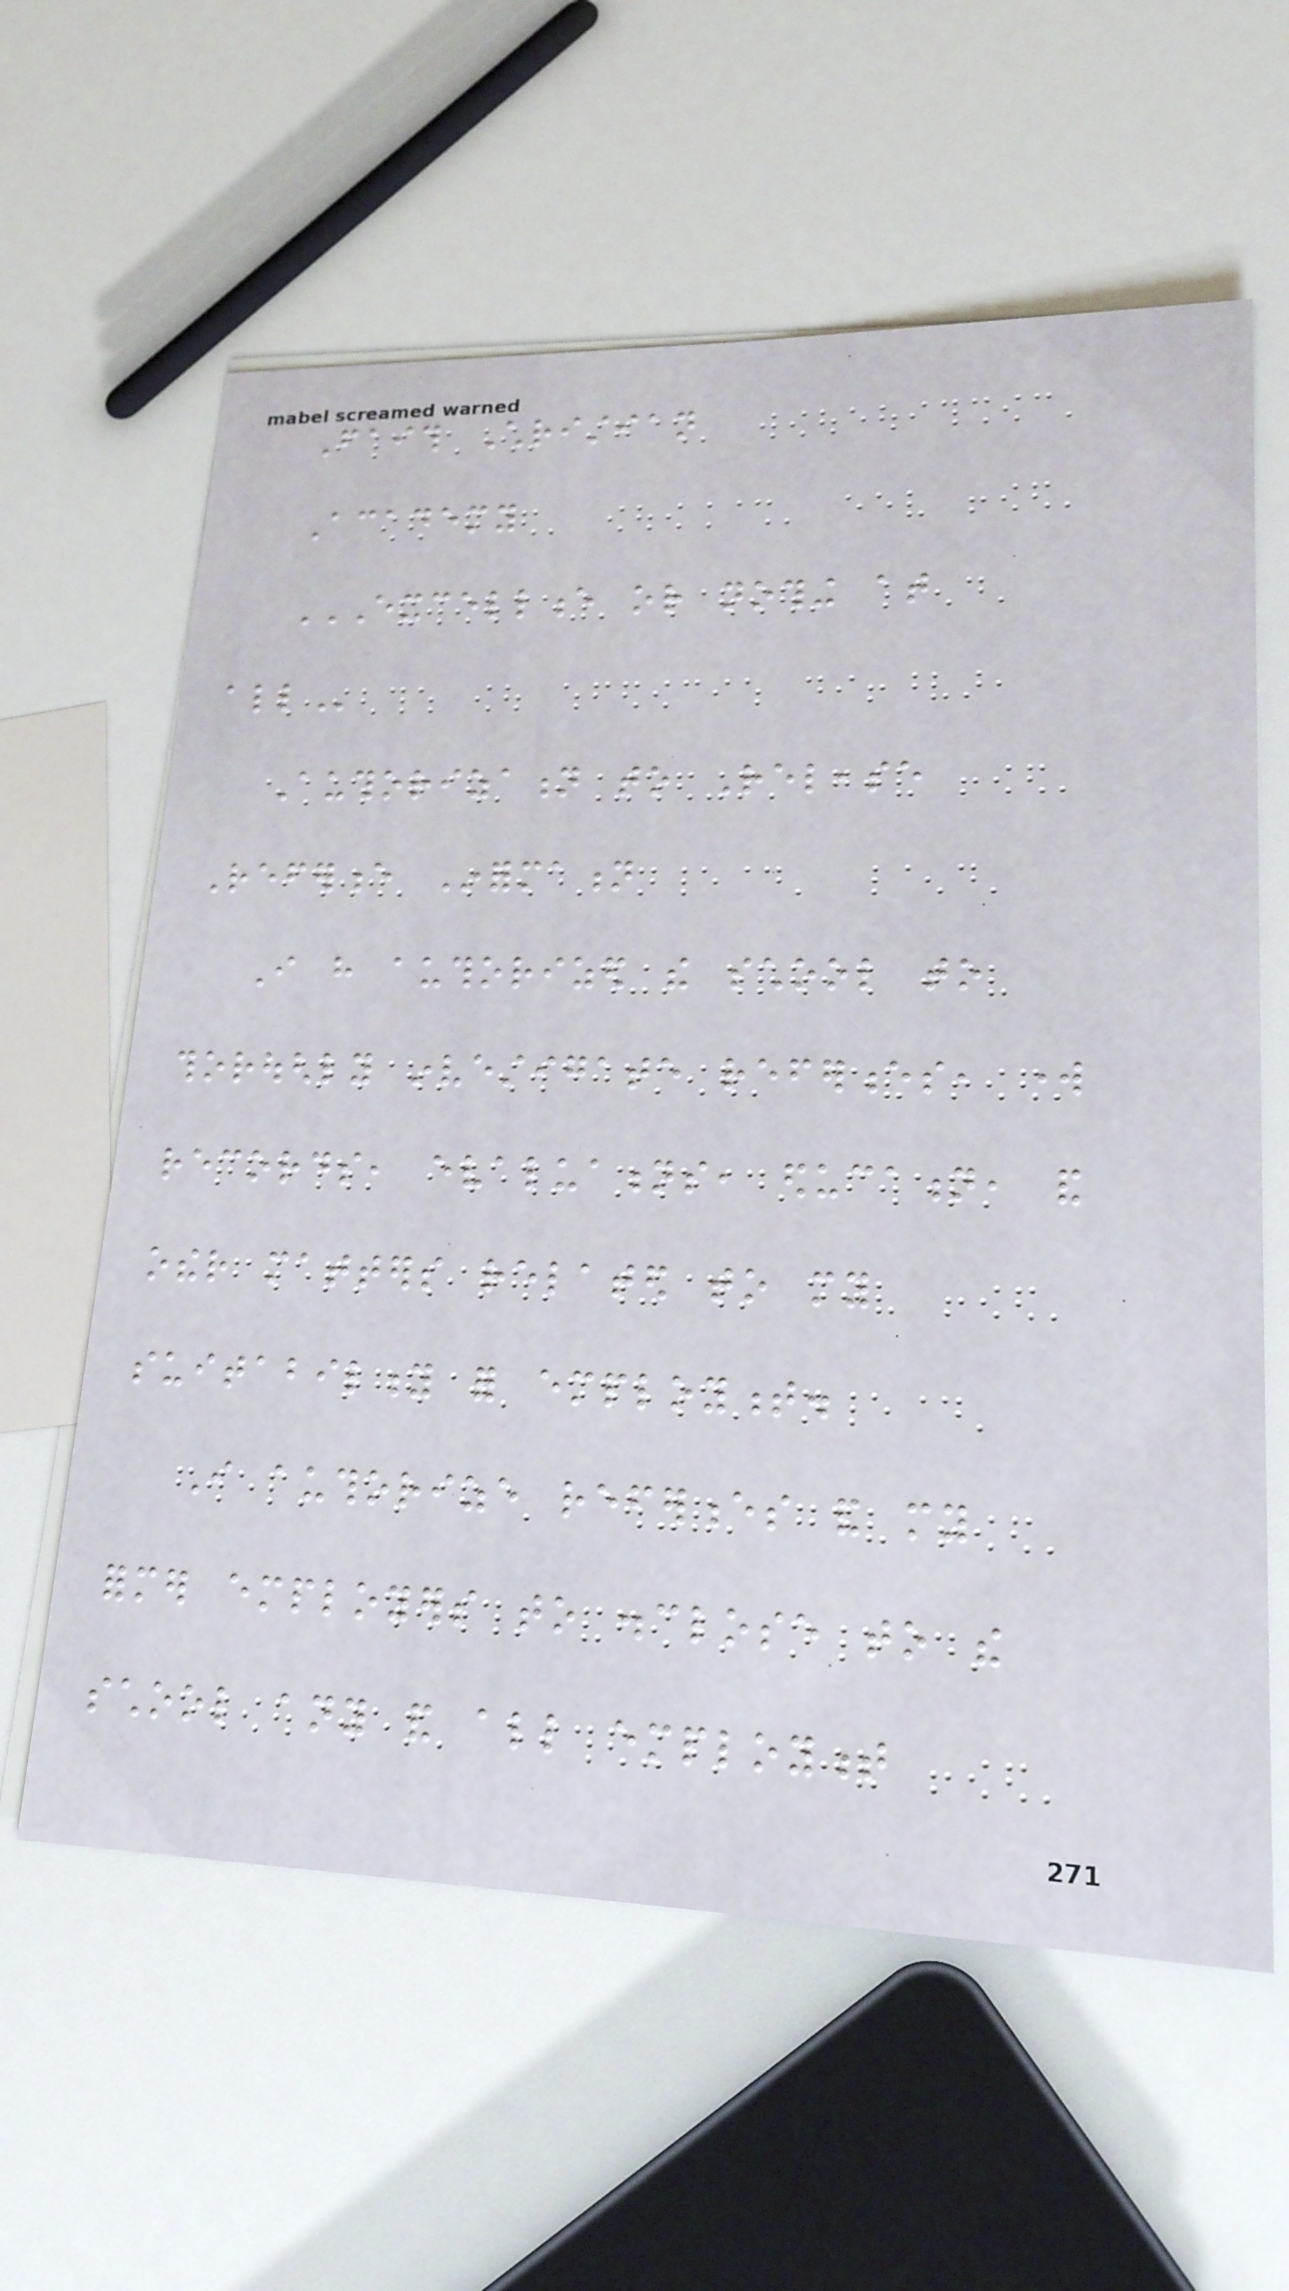Faith Christian
Academy
EXCELLENCE OR NOTHING AT
ALL
Authorization to Release
Reference Information
I have authorized the school to
thoroughly investigate references, work
records, evaluations, education, and
other matters related to my
suitability for employment.
I authorize references and my
former employers to disclose to the
school any and all employment
